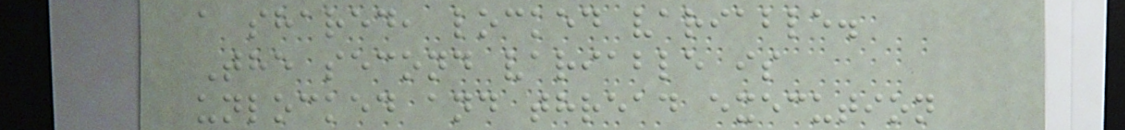a shared, locked variable.
The second variable is
unlocked and thread execution
